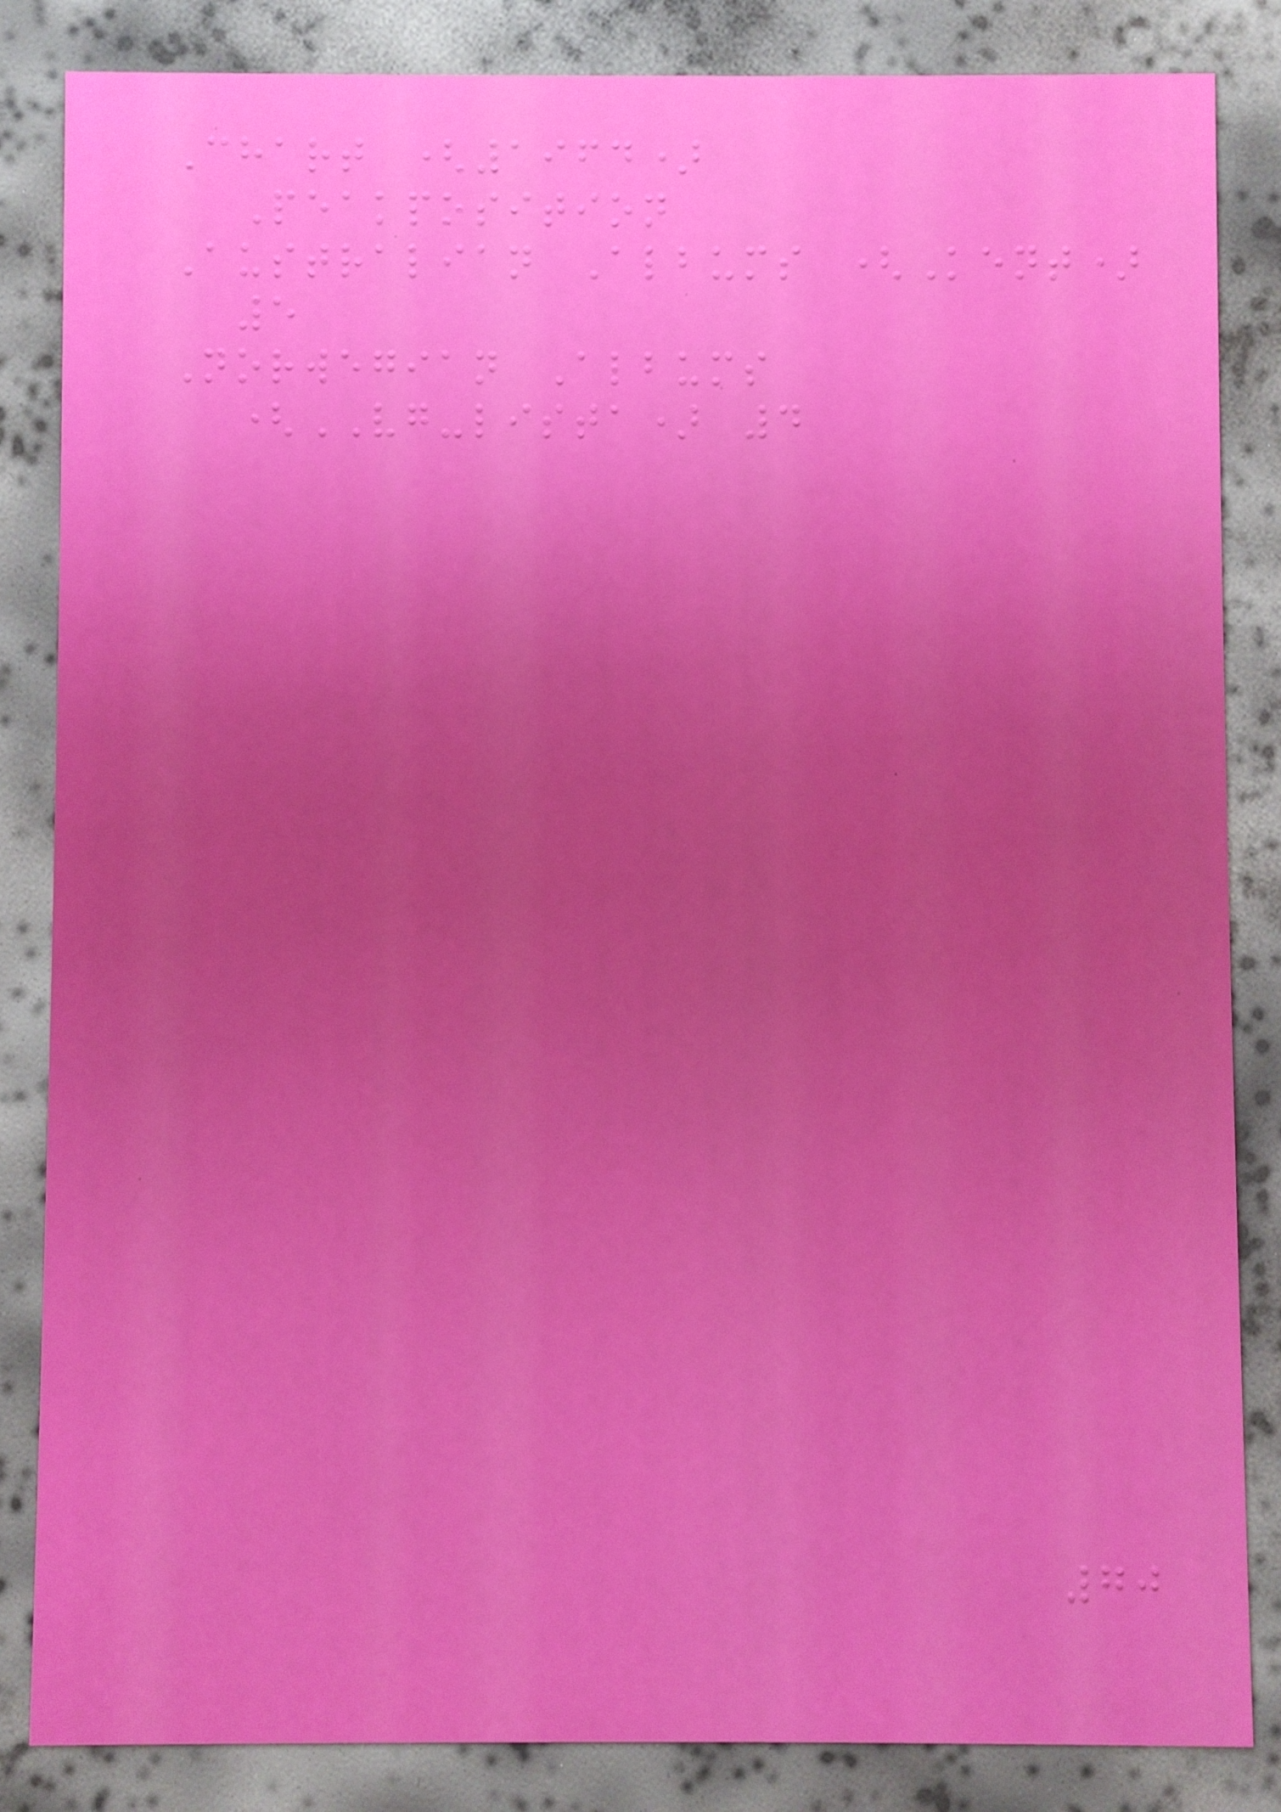Chart (1964)
Peakposition
Australian Albums (Kent)
5
Norwegian Albums
(VG-lista) 4
70
